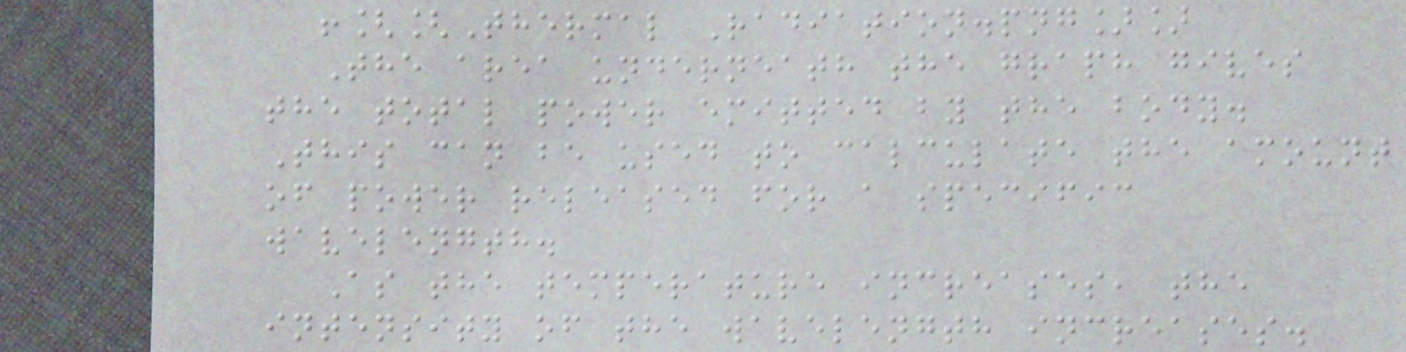![[Thermal Radiation.png]]
The area underneath the graph gives
the total power emitted by the body.
This can be used to calculate the amount
of power released for a specific
wavelength.
As the temperature increases, the
intensity of the wavelength increases.
